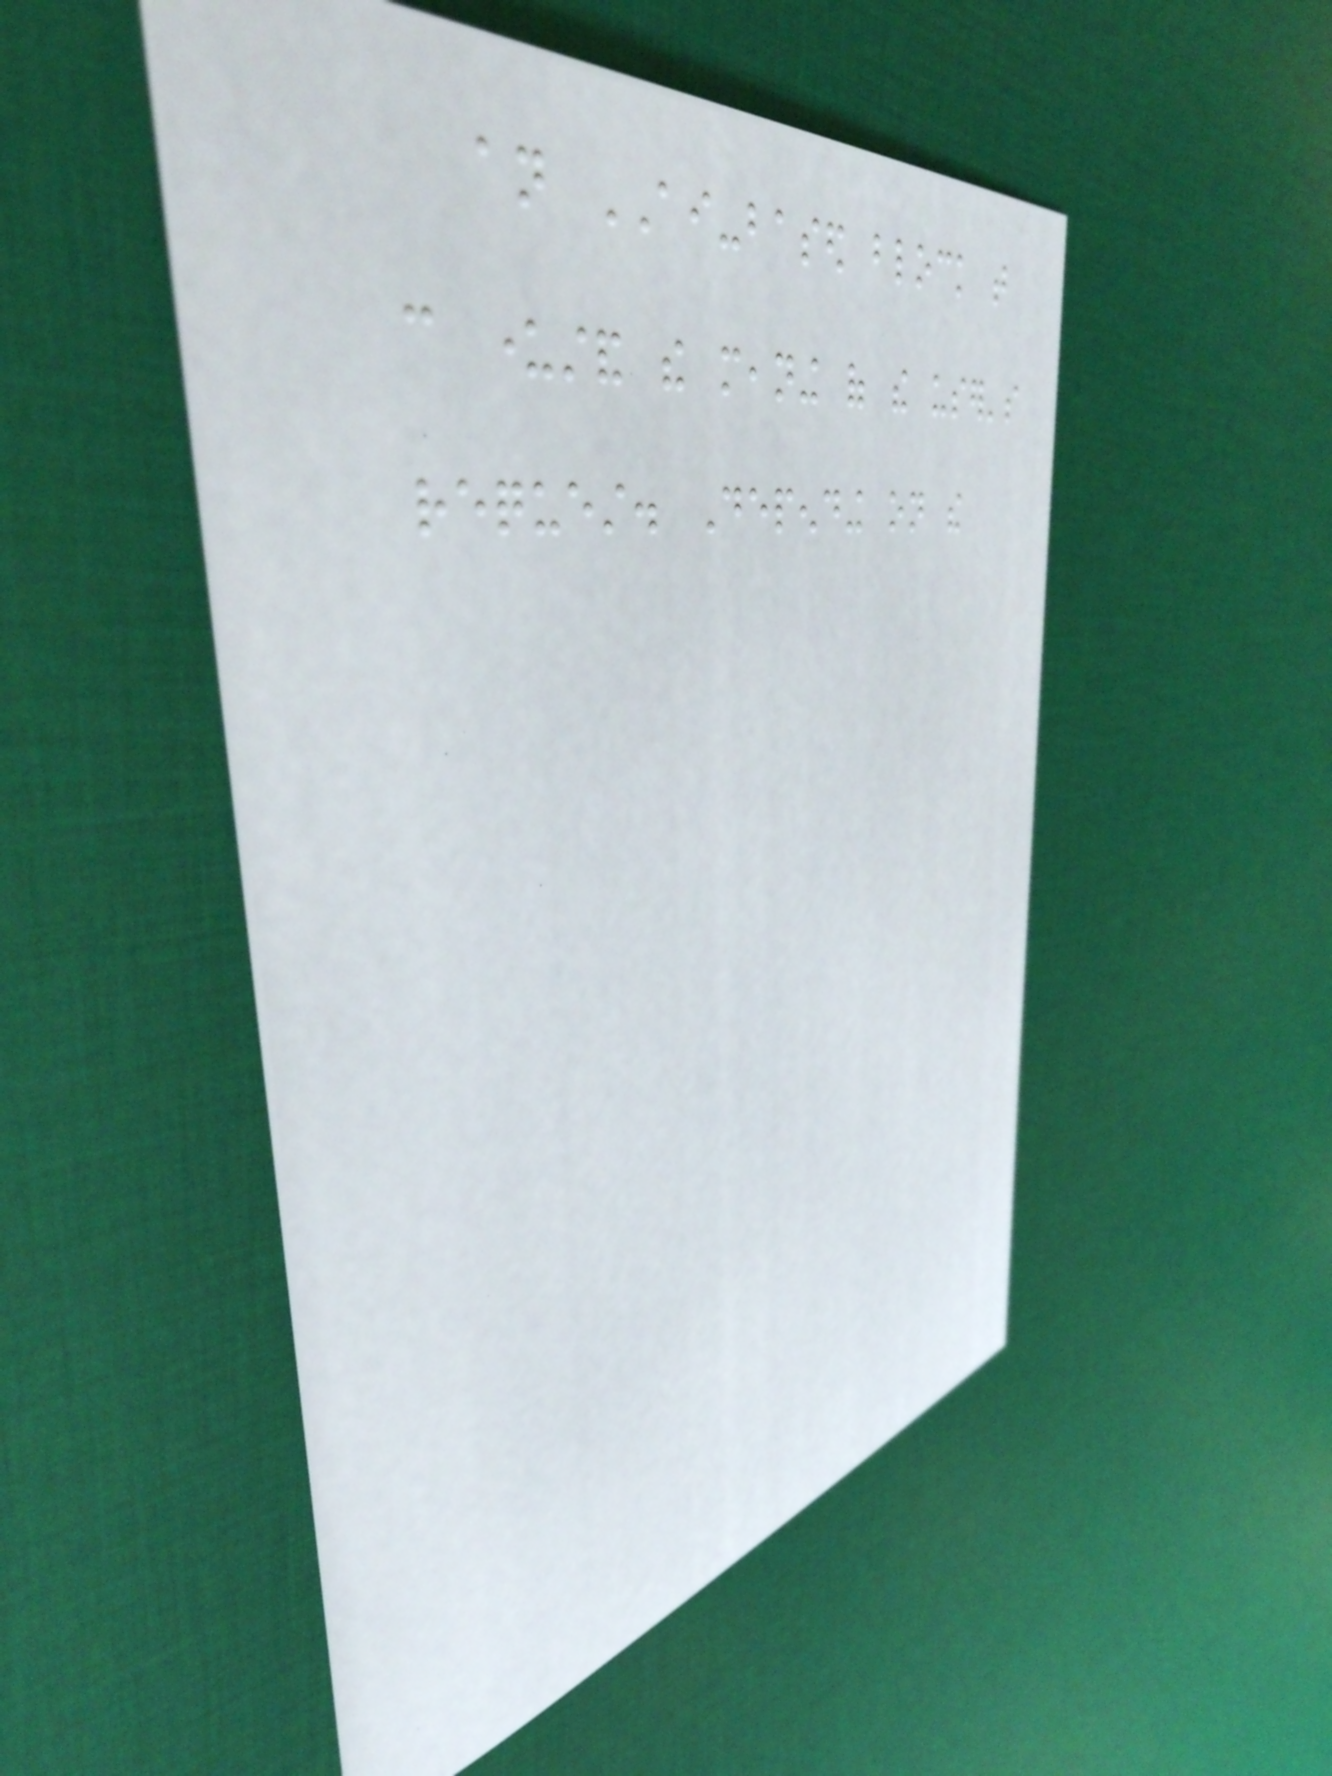an AI-based block that
can understand the meaning of the user's
request. Depending on the
